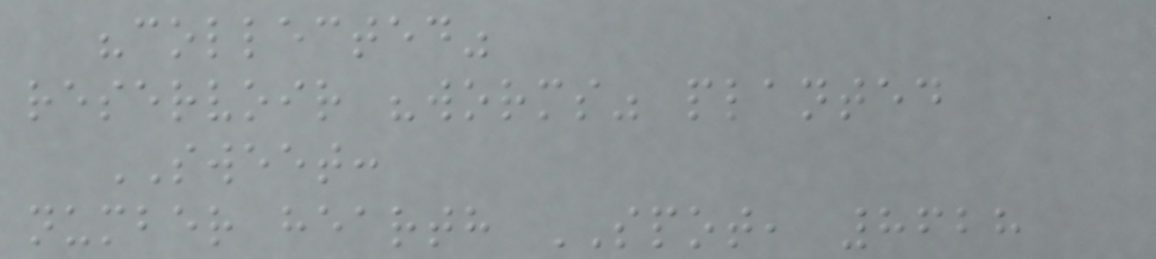"collected"
reservoir "worms" planted
SWEET:
number hearth SPOT, 8628
